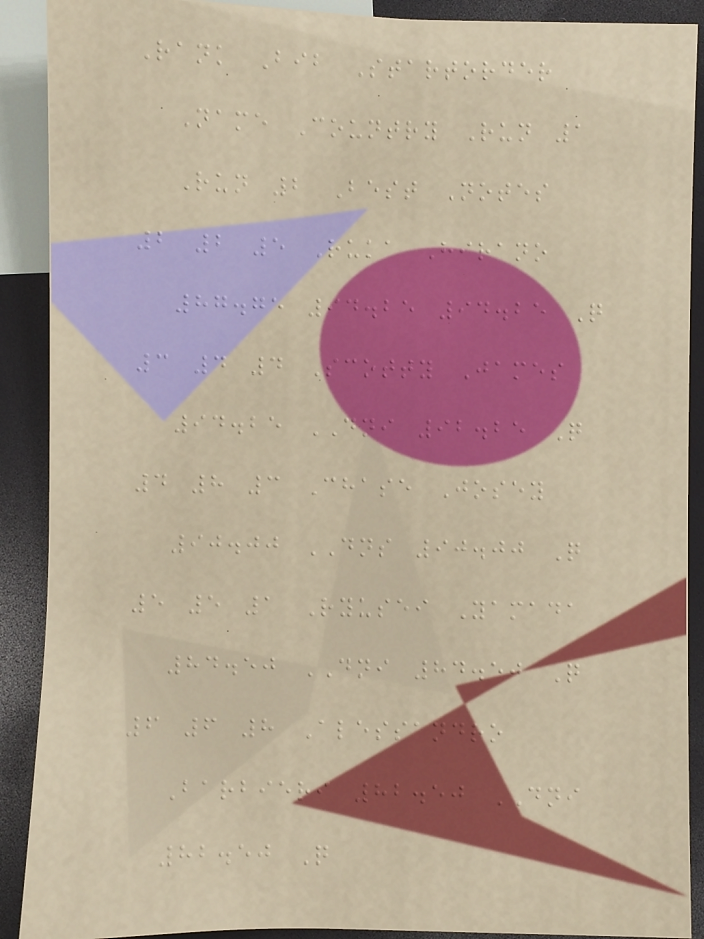Rank Bib Startorder
Name Country Run 1
Run 2 Best Notes
2 2 5 Ruka Hirano
87.75 94.25 94.25 Q
3 4 4 Scotty James
94.25 DNI 92.25 Q
4 8 3 Chase Josey
90.00 DNS 90.00 Q
5 5 1 Ryusei Yamada
84.50 DNI 84.50 Q
6 6 8 Alessandro
Barbieri 82.50 DNI
82.50 Q
